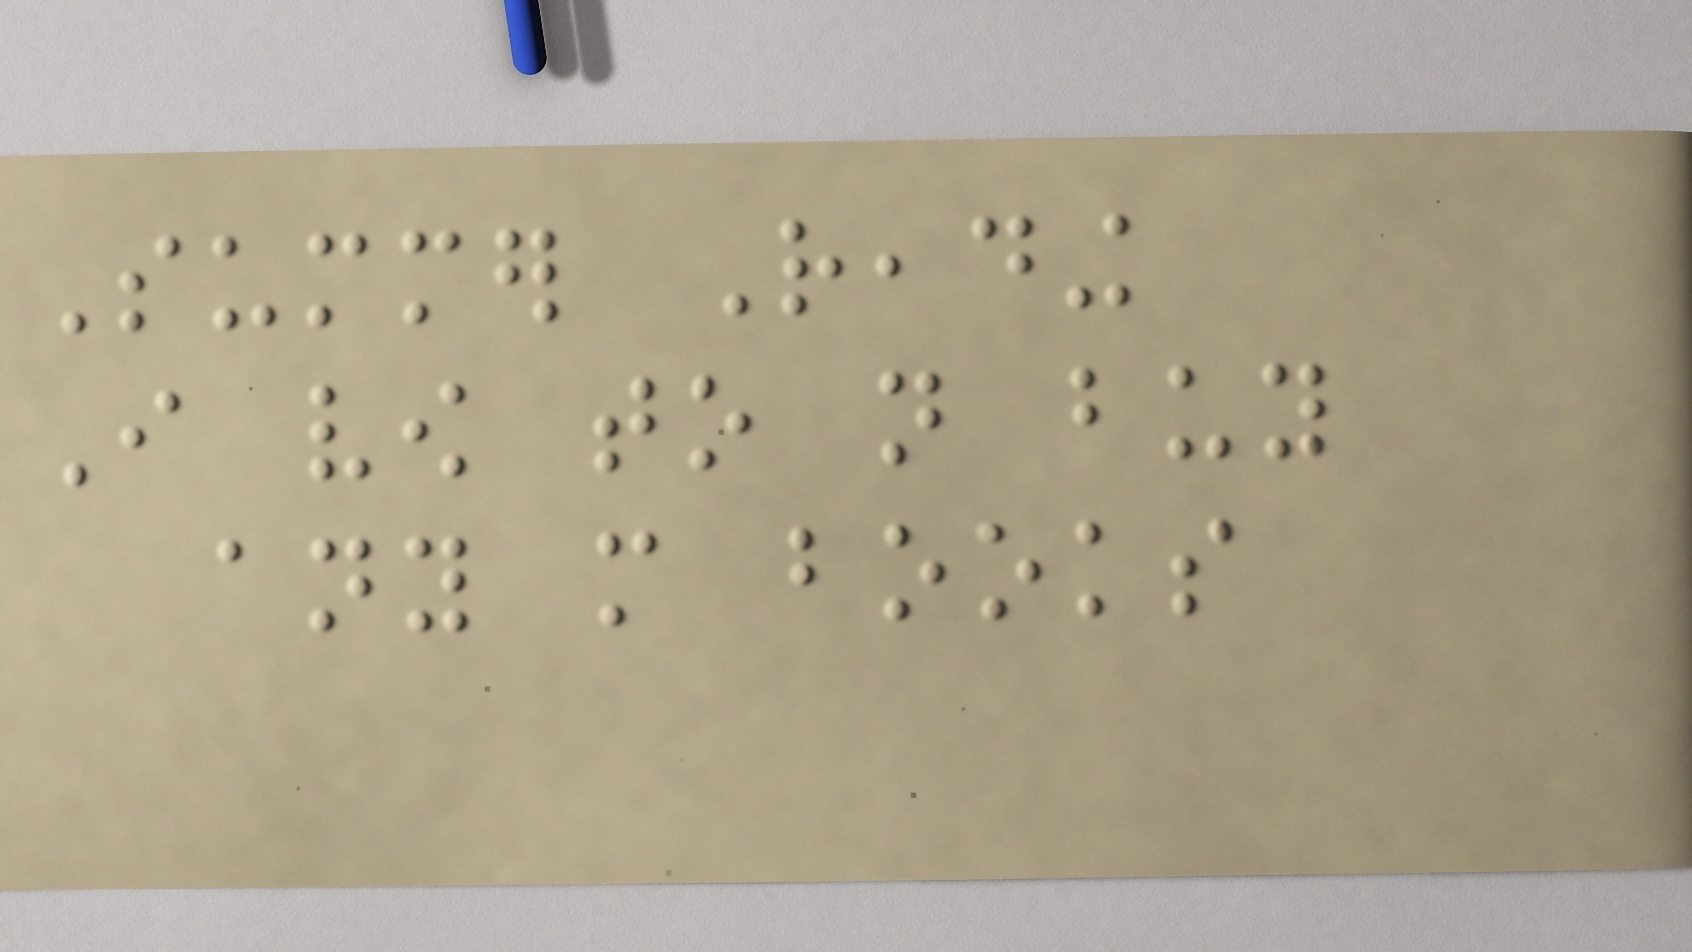Summer Reading
I vow to not buy
any more books
